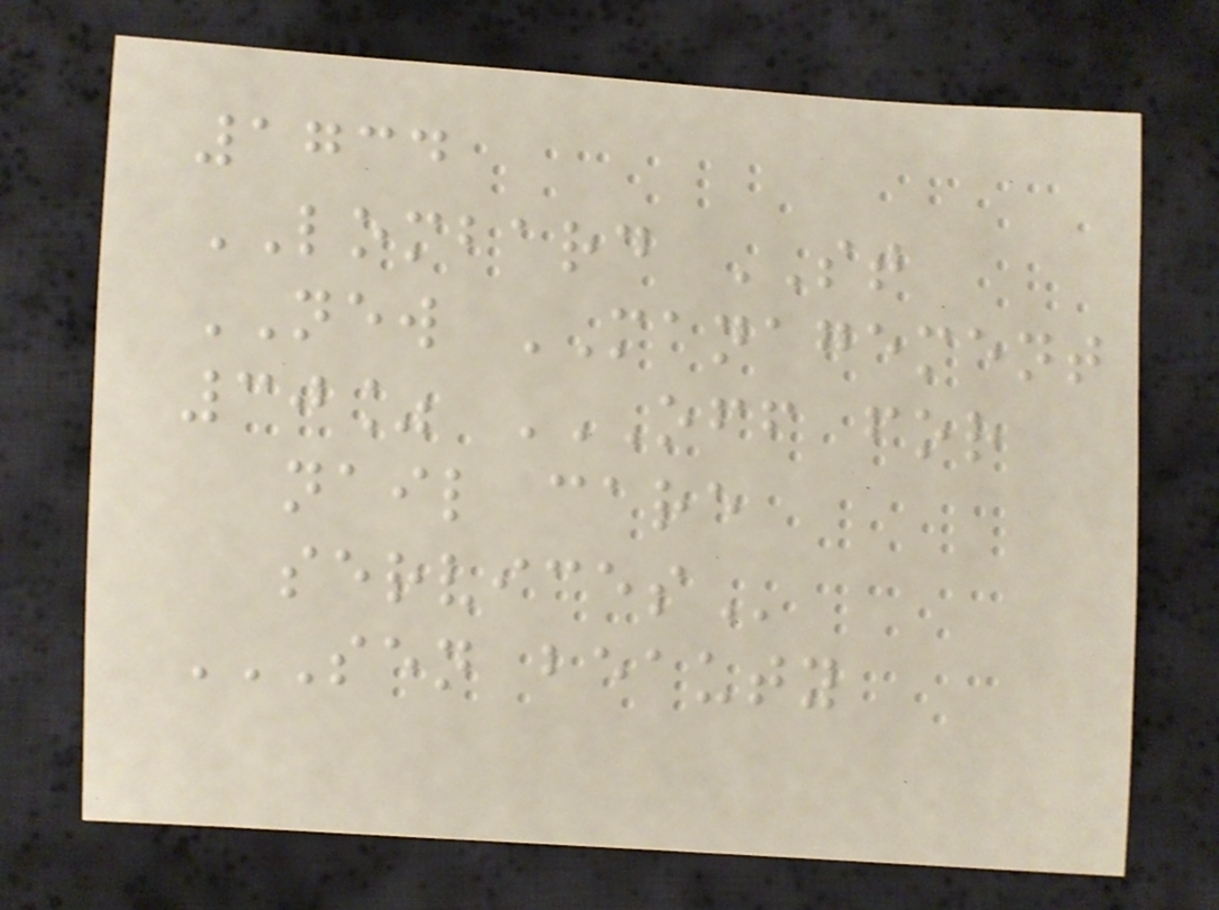1734
LOMBARD ST
NEW MANAGEMENT
30% OFF FOR
NAIL CARE
SERVICES
SEN BEAUTY
